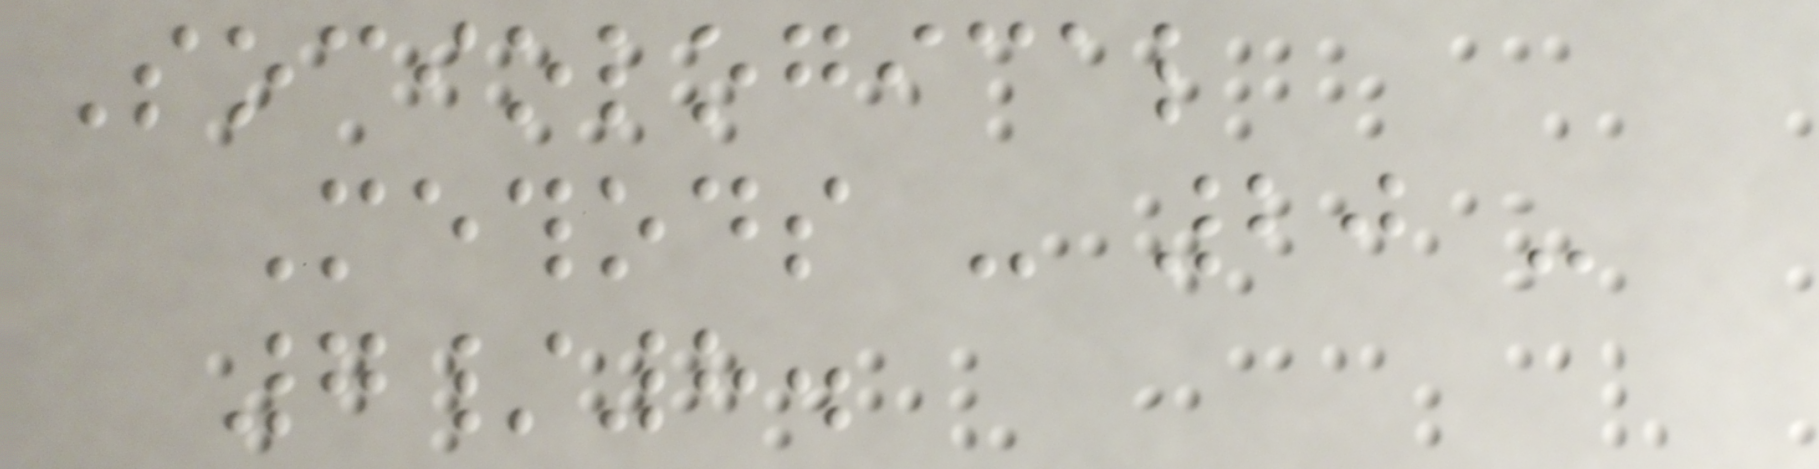Sociological
Methods - 20 -
7/8.
